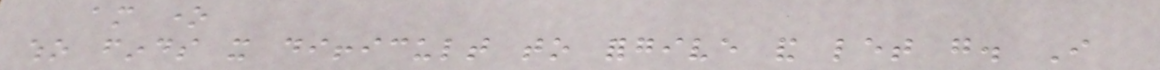am one
who finds it difficult to forgive and let go. I
